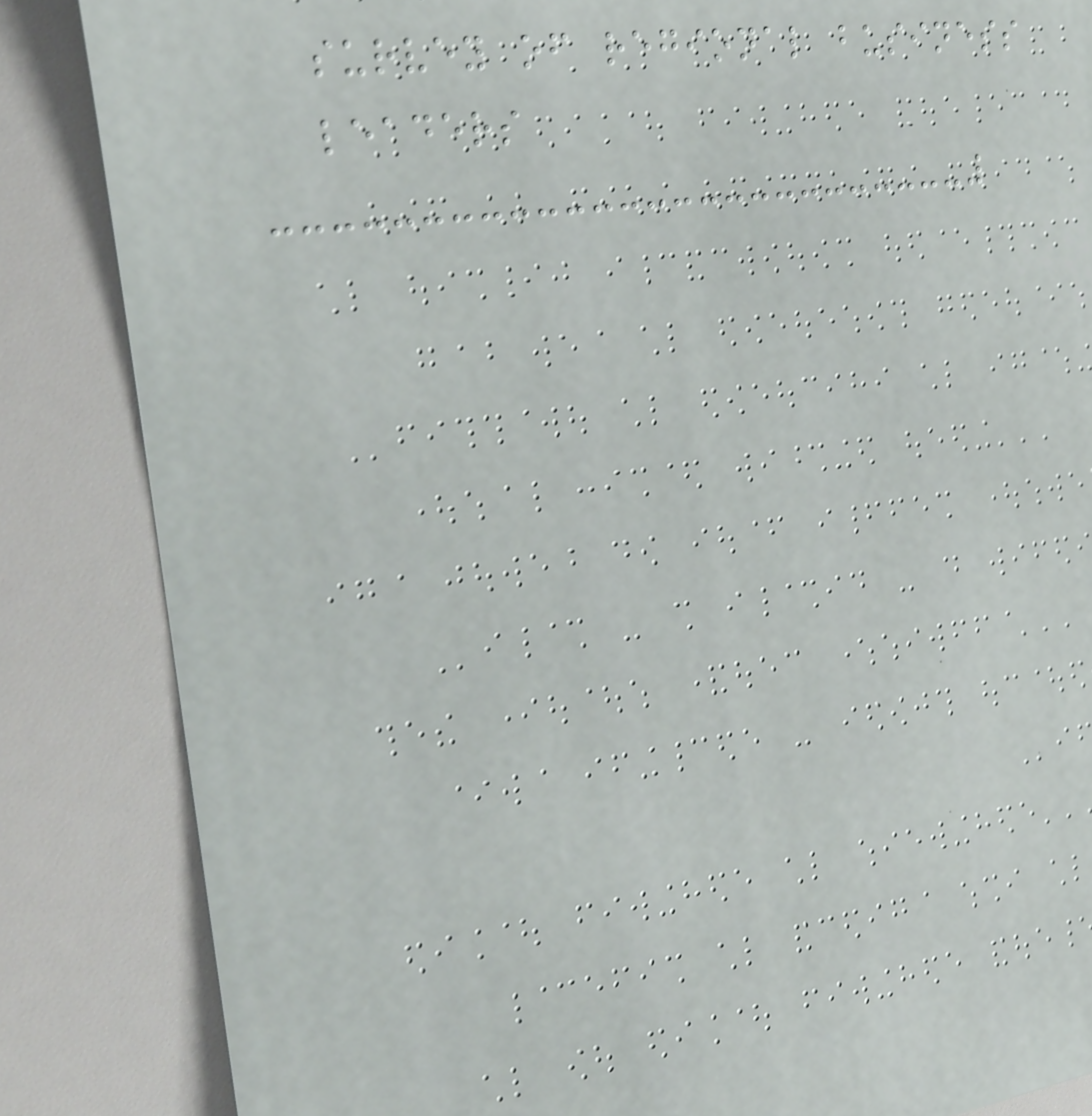survey of regional business
leaders
